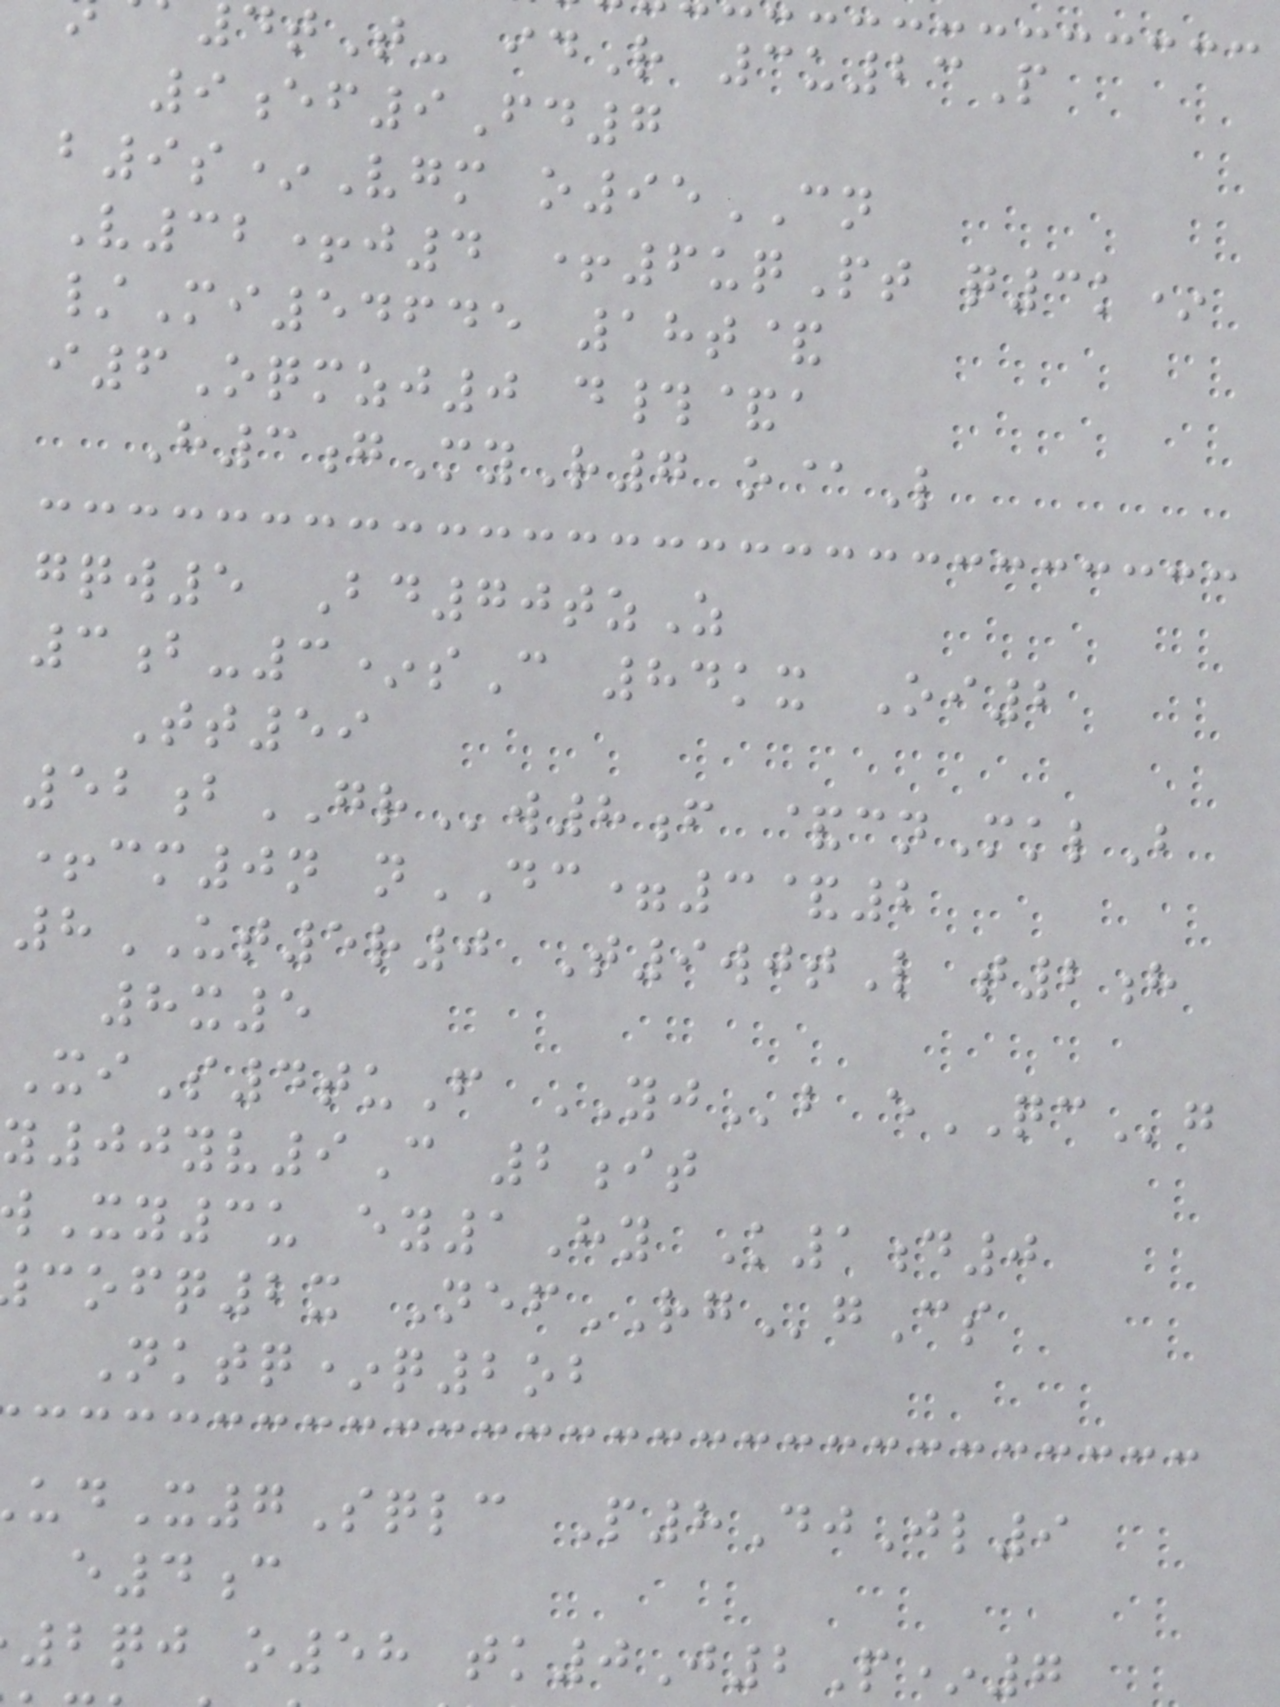tT- idR 3u23P
9ef9Fd7
b9s*Vgm o95CN
V32+j4 +6uqPt q3k*
/Mi54645 18t&
i6Oqmzj0 d#&a
H3gMyR7 o@L
gqw5 Bd70tzZ
3b-3*sC 84kx Oi2
Tt59
52bGRw8f &cnMklB
+cm0n nDC=3&2
8UT5r0 T9wjtL t2h
8x5
XiS4tuF YJb eQCg
y00yv9C 2it
Xy3u ey1Hy K1d0
ofq2x NefRGgCs
Nktq*q2ob
dX7Sqlc P8DjJl9
e4c
2qj o58 tk0J2P*7
